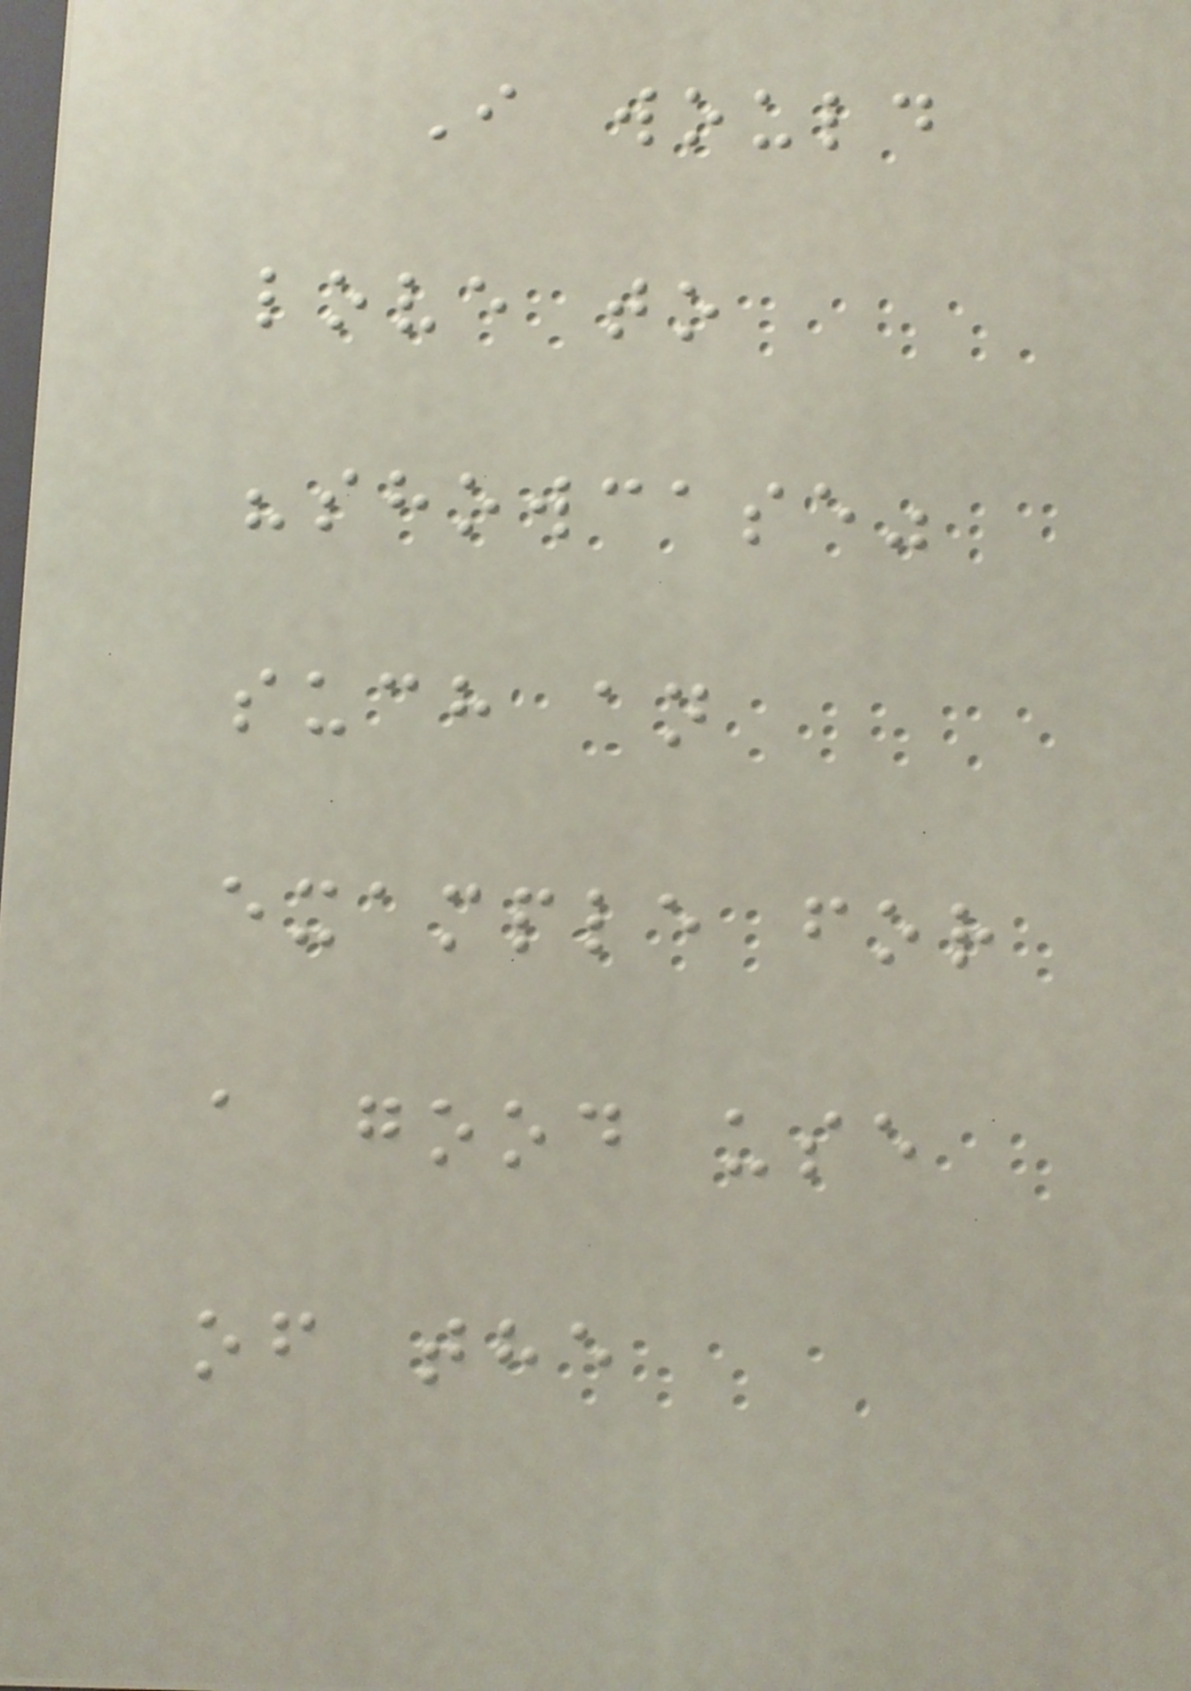I would
love to
"showcase"
such an
example for
a good use
of the
